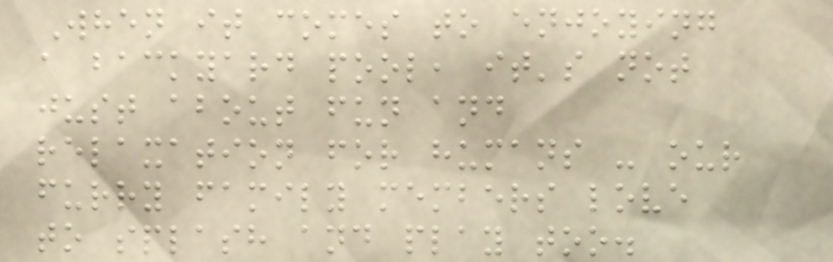When it comes to enjoying
a backyard pool, it's not
just about fun and
relaxation for humans - our
furry family members love
to splash and play too.
